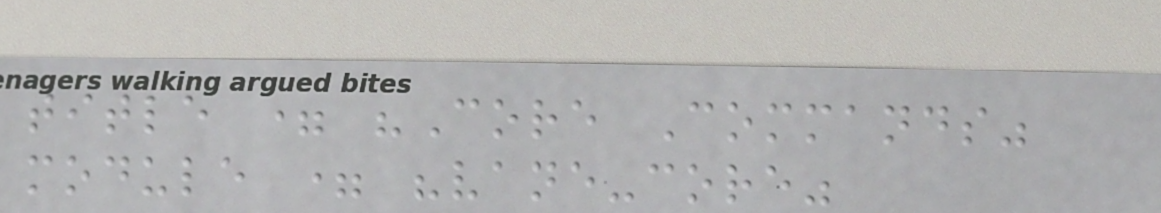title = "Core Commands"
module = "vane-core"
